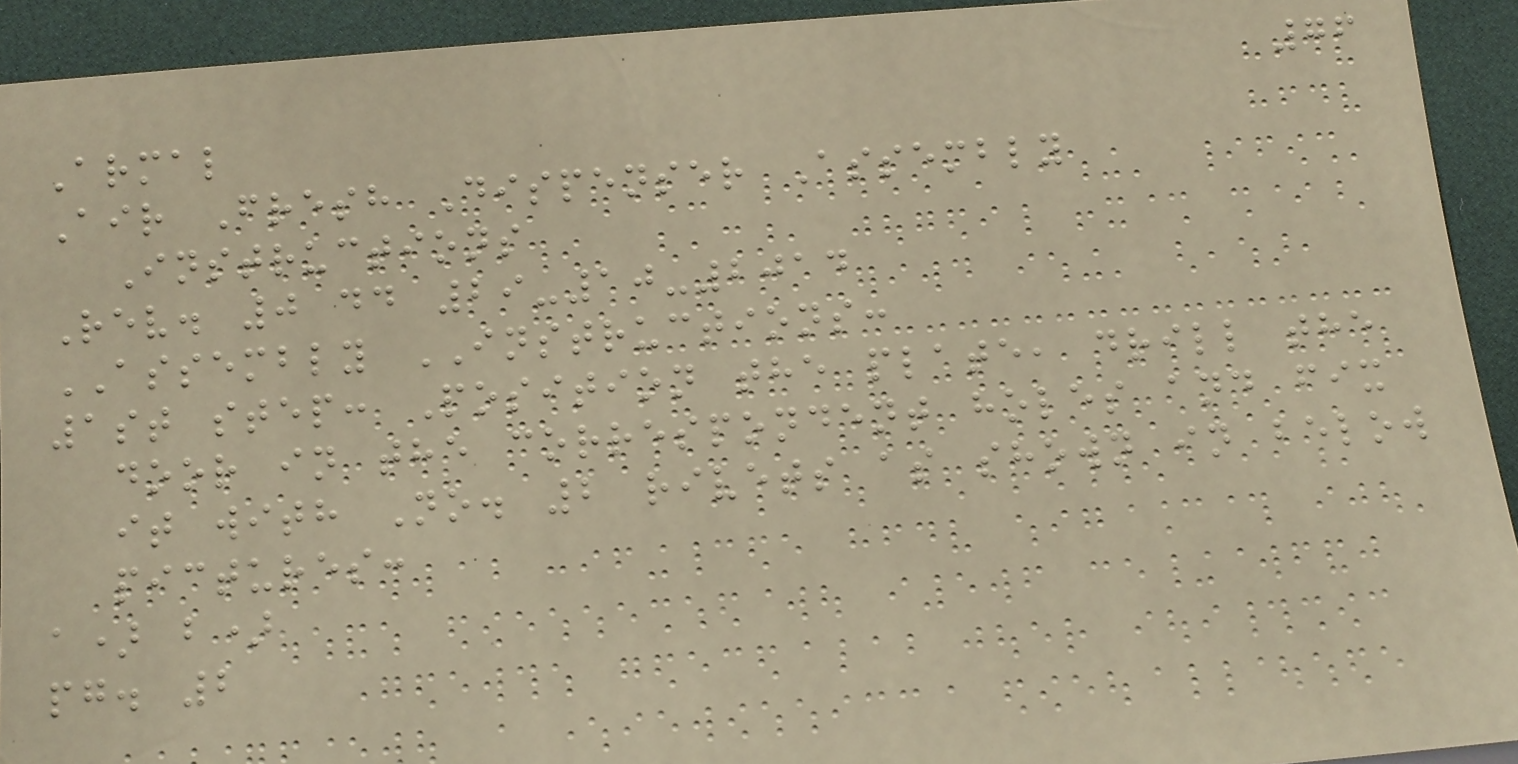76
Armal
Air Fresh Dispenser Assembly
Instructions
Rev. 0 dd 29-10-2014
ASSEMBLY INSTRUCTIONS:
1st step: Position the plate, drill the
door in the correspondent holes and fix
it with No. 2 rivets as shown in below
pictures:
a) b)
pg. 2
